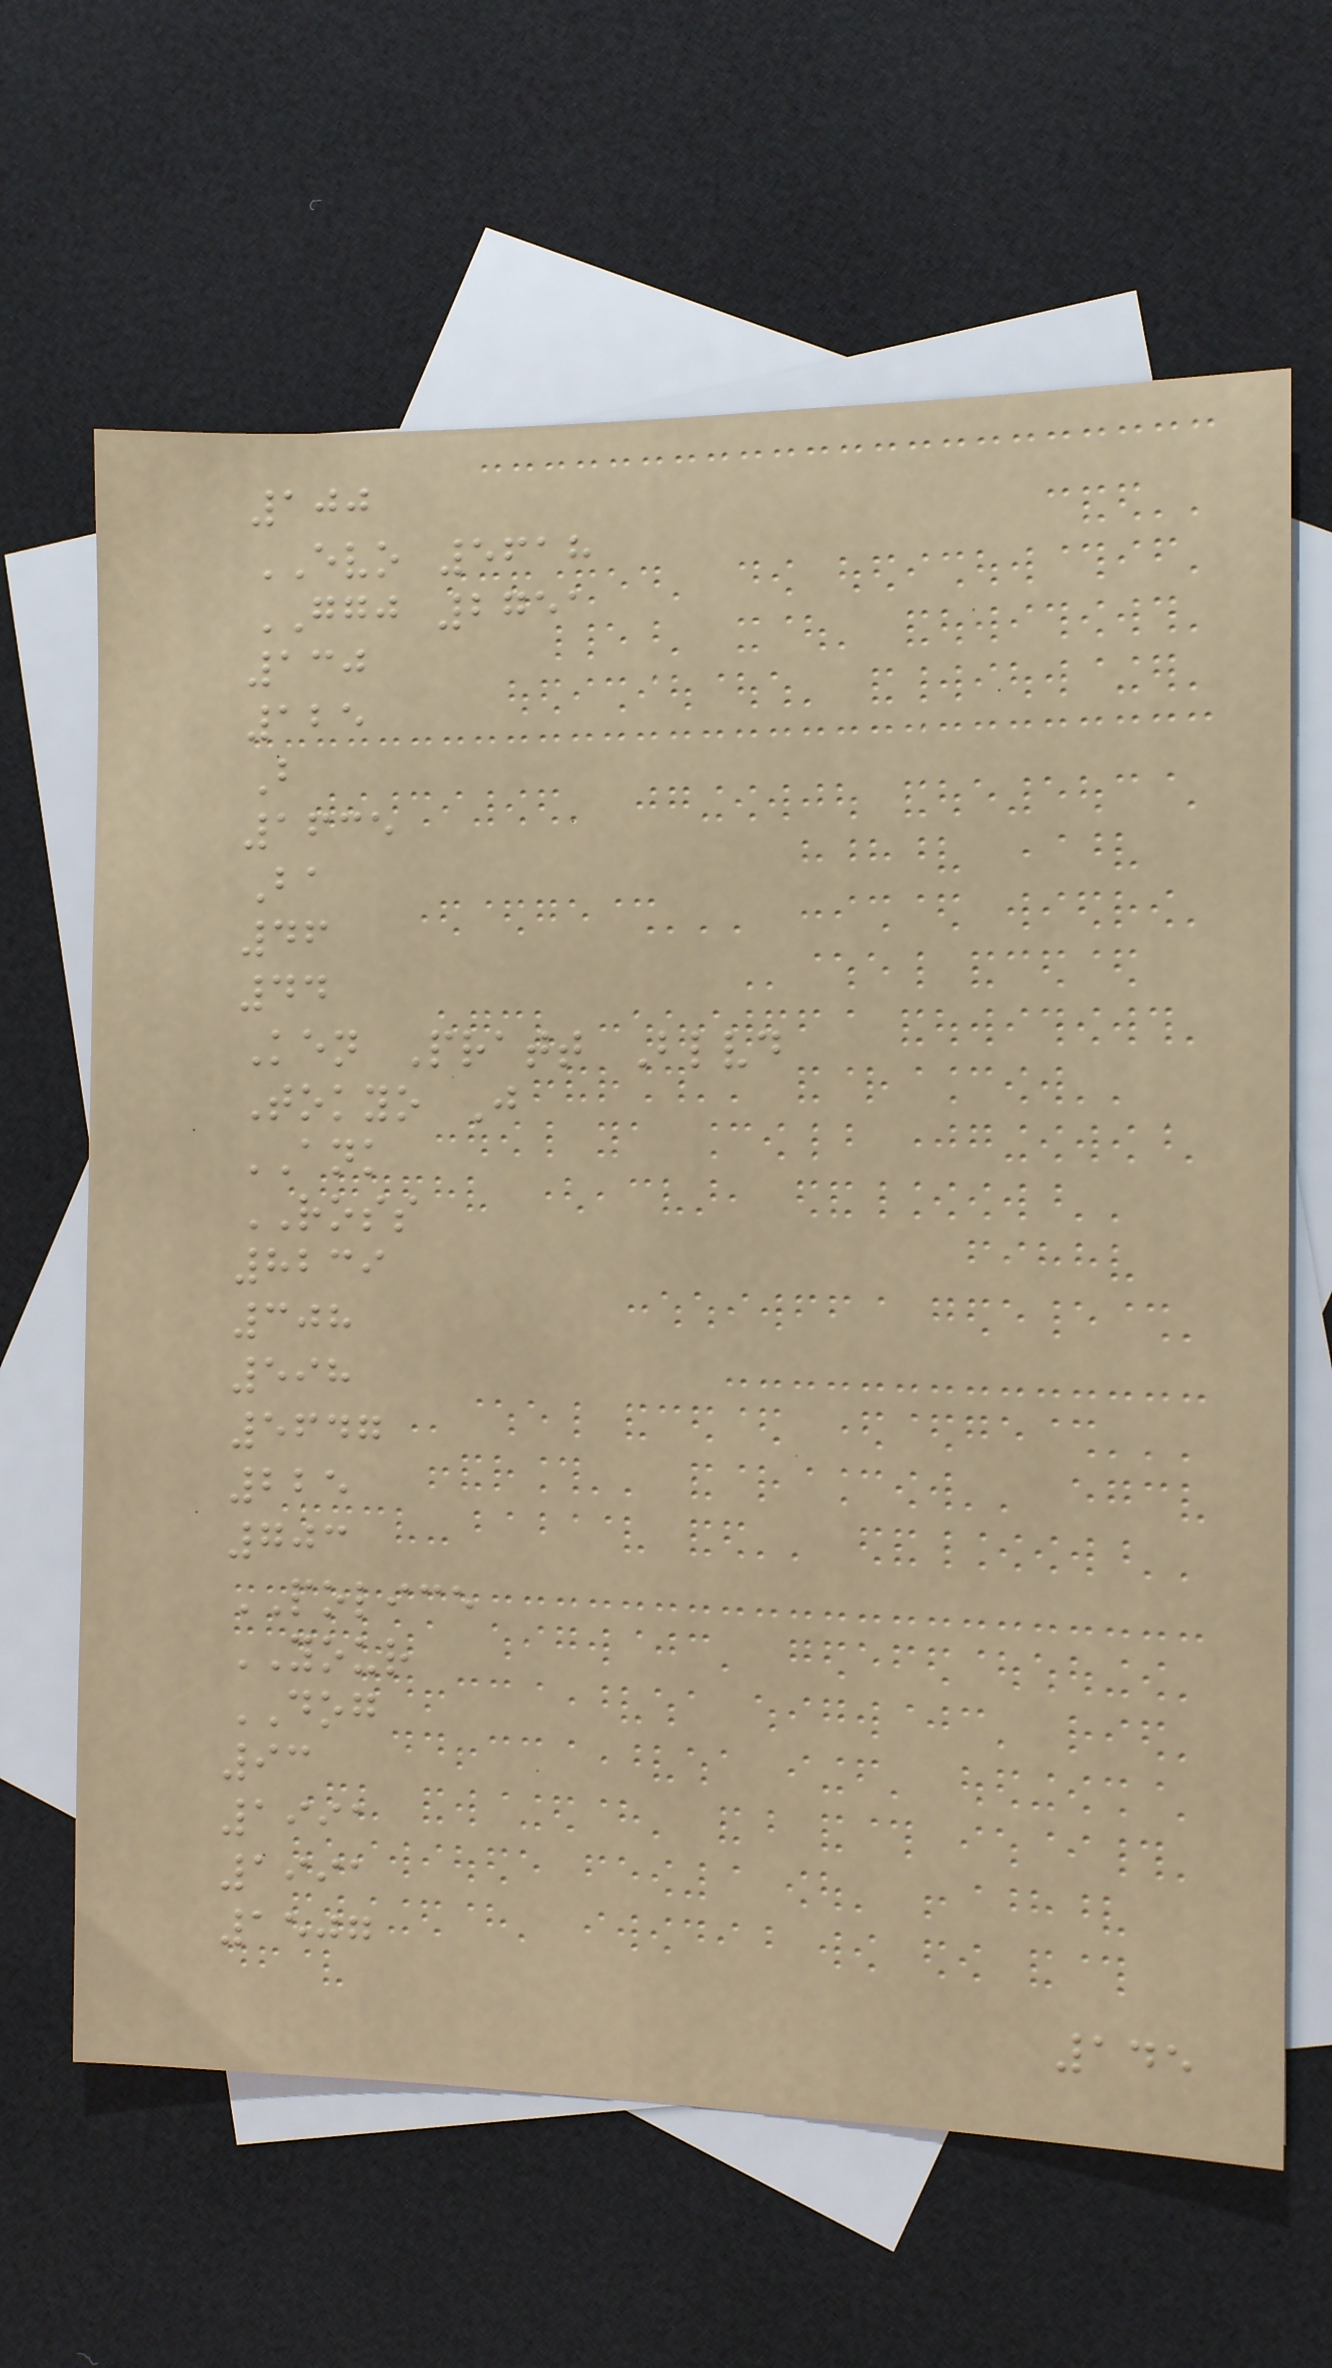100
EVO 5618
GGJ 2751
130
125
B
1635
Ba
46
44
Ken Pratt Blvd
Tokyo J
ANK
ROSS
8239
308
598
5647
225
703
POLICE
YOUR
DOG
93
1991
1991
1507
145
